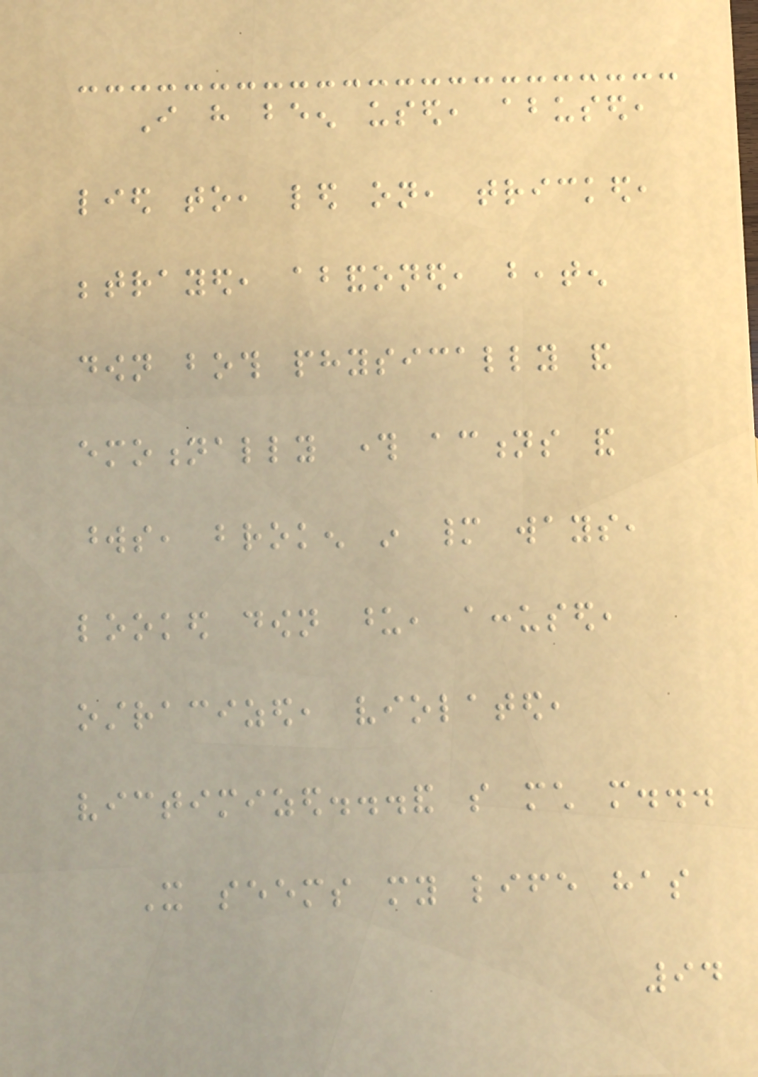I have been used, abused,
lied to, led on, tricked,
betrayed, abandoned, beaten
down both physically and
emotionally through actions and
words, broken in many ways,
looked down upon, accused,
ostracized, violated,
victimized...and so much more...
It seems my life has
94
